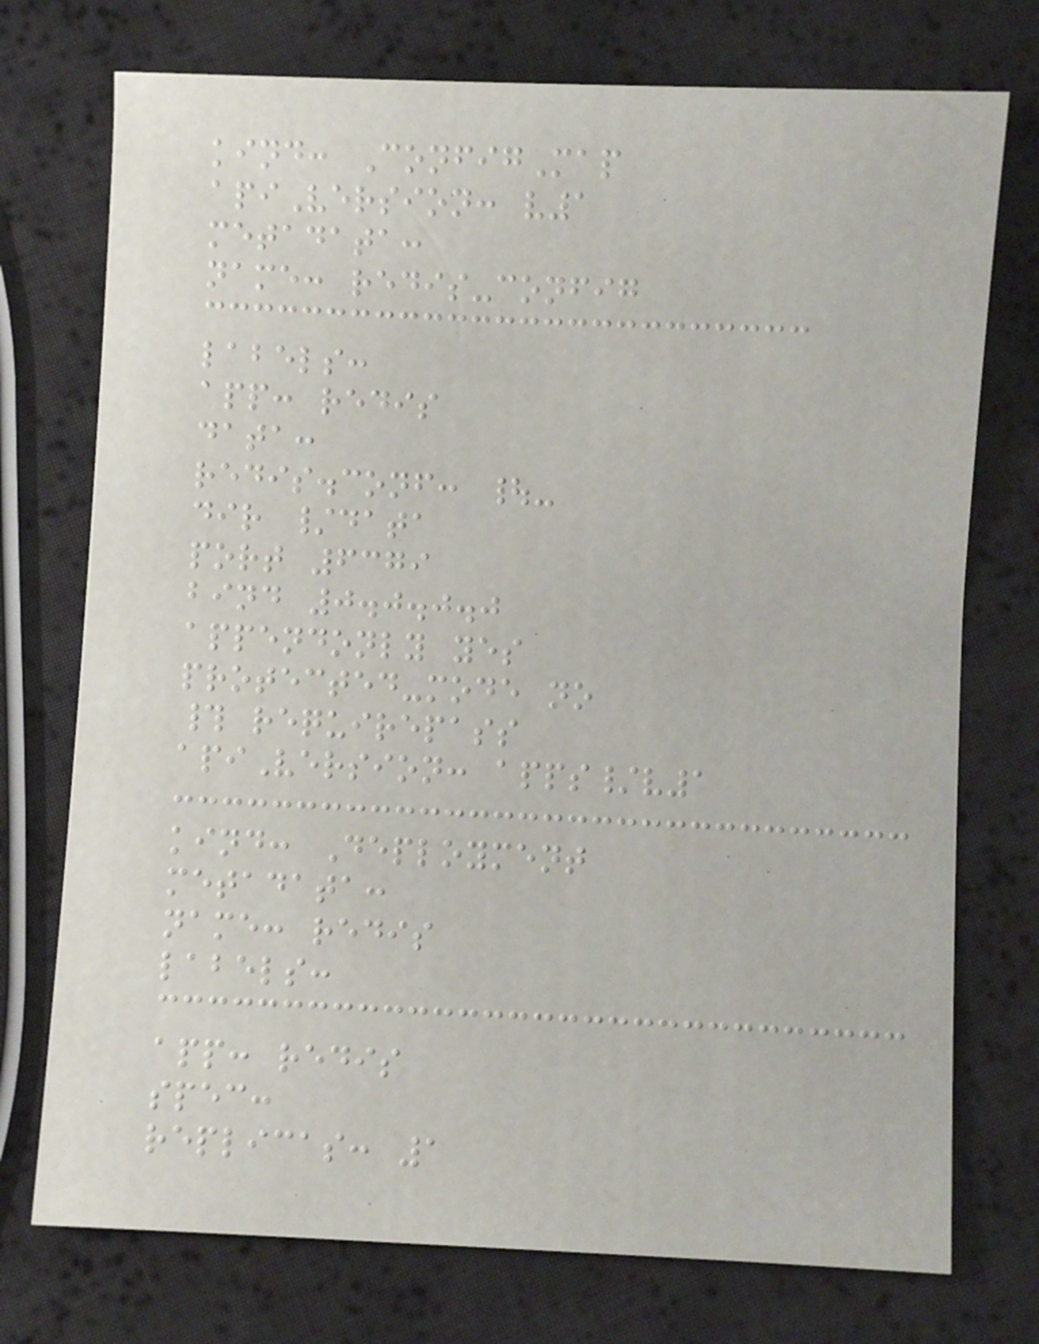kind: ConfigMap
apiVersion: v1
metadata:
name: redis-config
labels:
app: redis
data:
redis.conf: |-
dir /data
port 6379
bind 0.0.0.0
appendonly yes
protected-mode no
# requirepass
apiVersion: apps/v1
kind: Deployment
metadata:
name: redis
labels:
app: redis
spec:
replicas: 1
